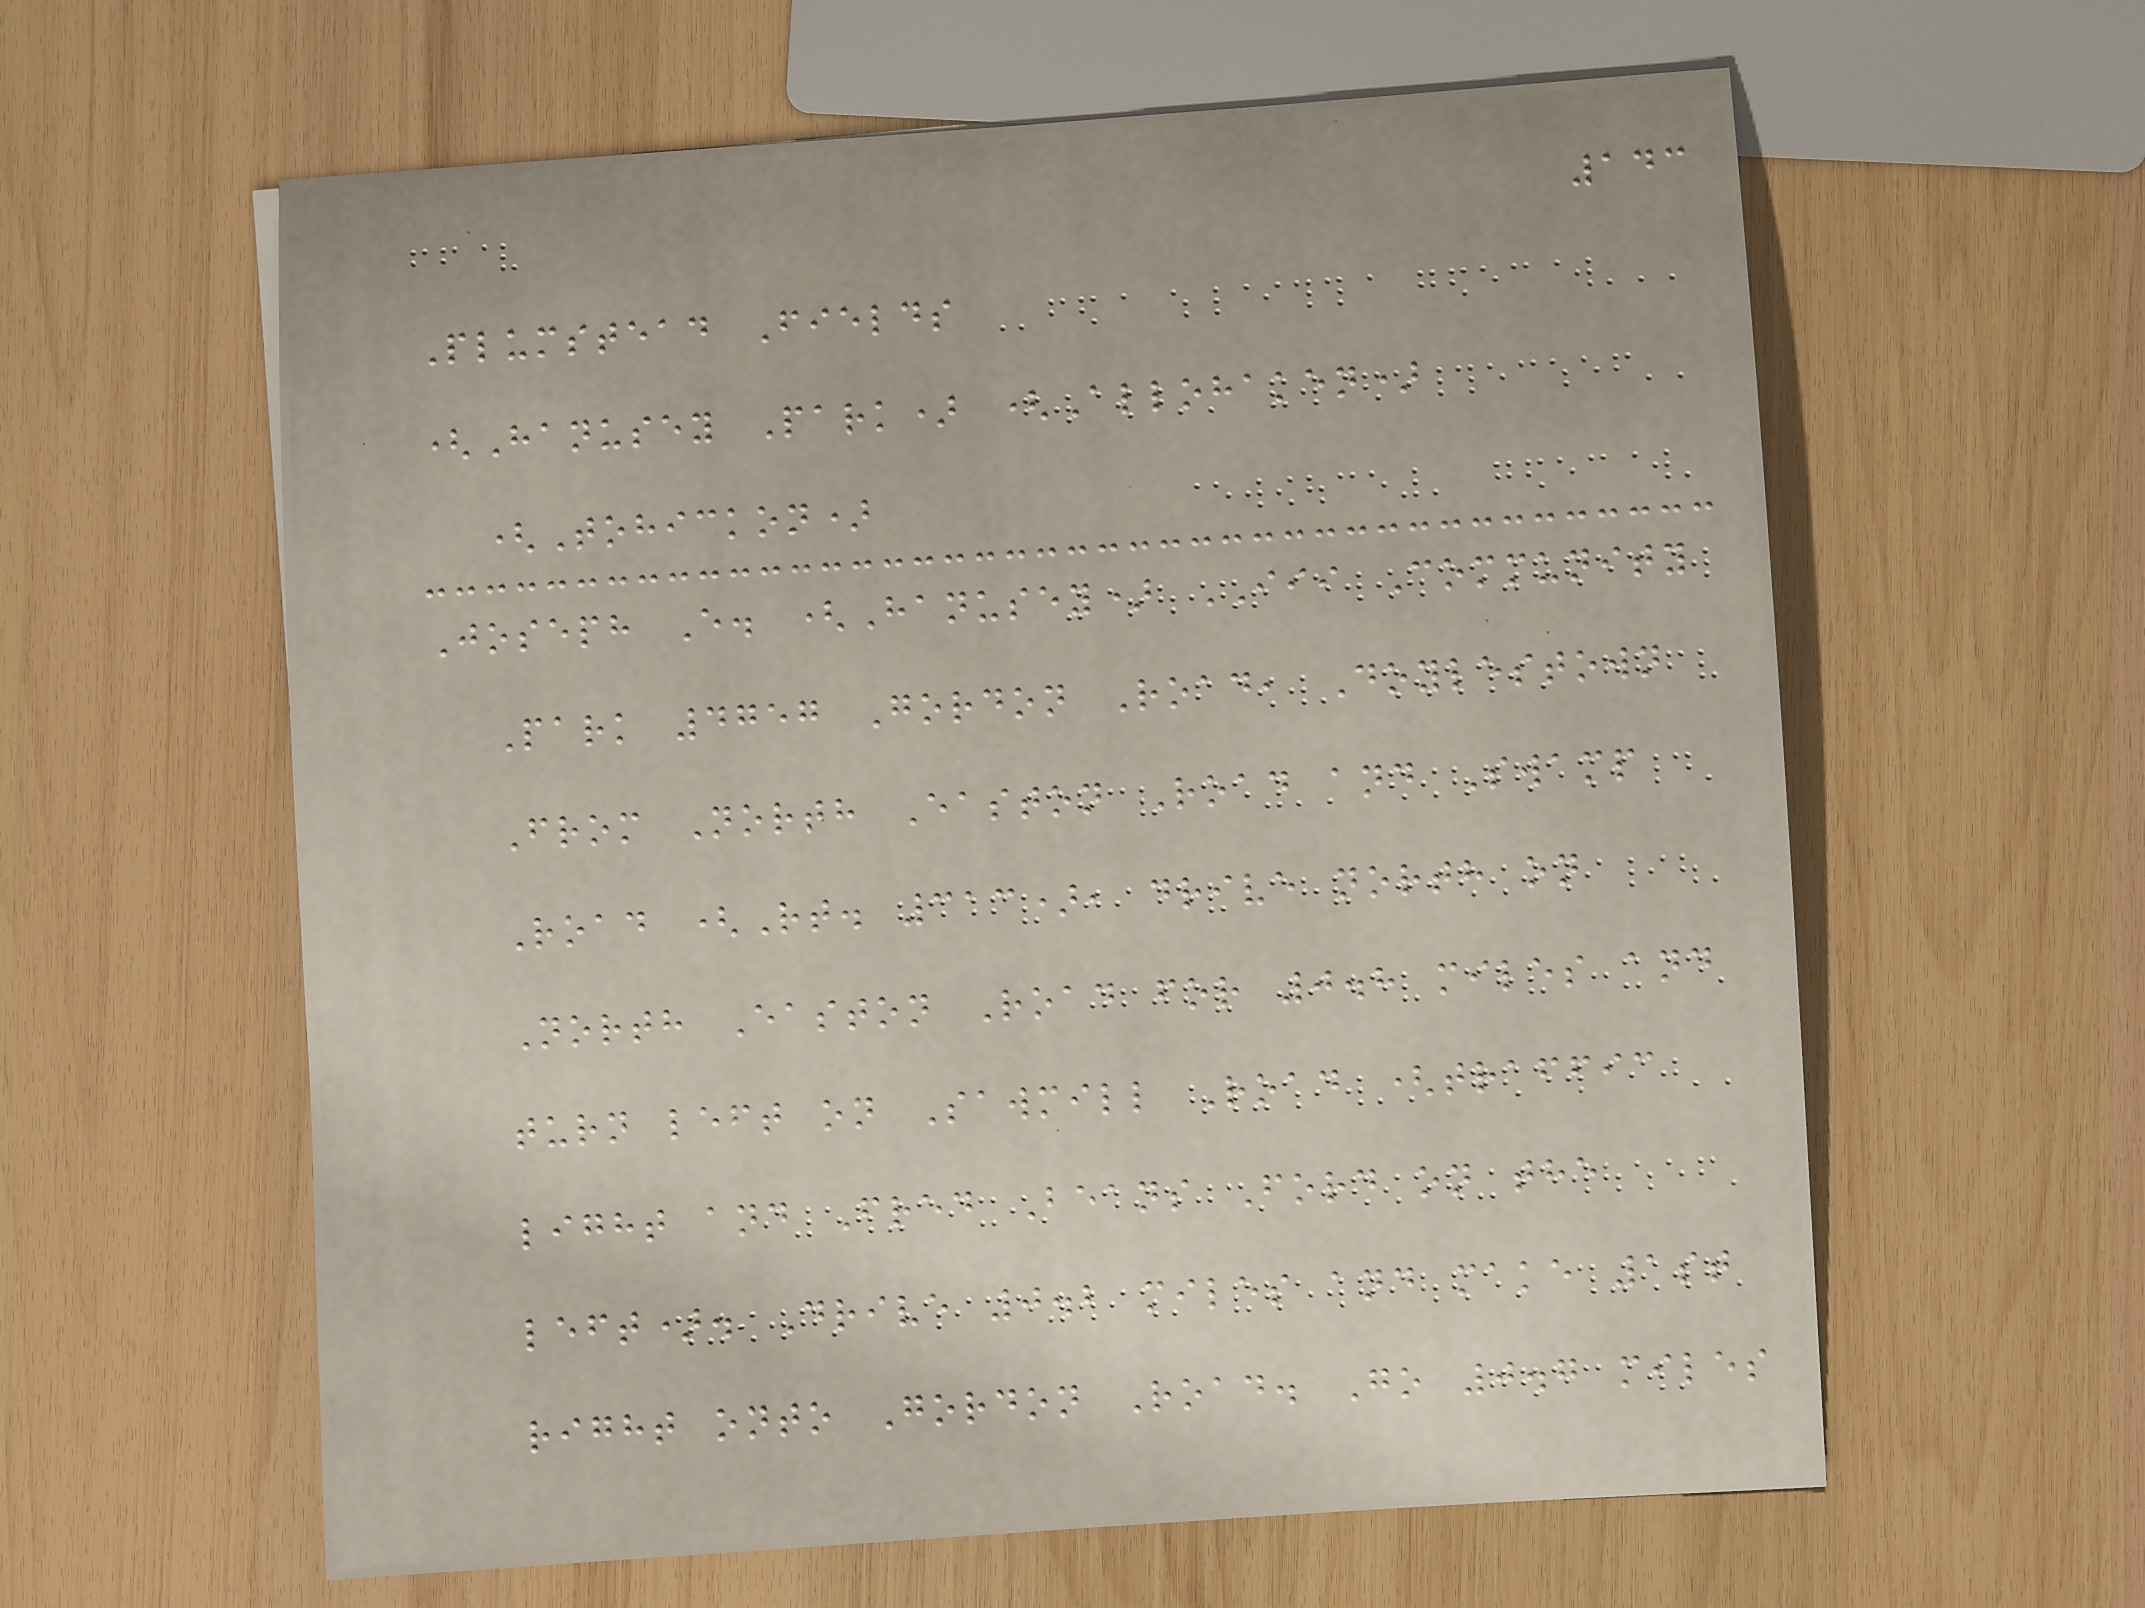143
Plumstead Fields
(Hanusey Park) (Allohaken)
(Tohickon)
Joseph E. (Hanusey) III Community
Park 4757 Gordon Road, Doylestown
From North Easton Road and Swamp
Road (Rt. 313), drive north on
North Easton Road for 0.8 miles and
turn left on Sawmill Road (traffic
light and Fred Beans Ford on the
left). Drive 0.2 miles and make 1st
right onto Gordon Road. Go 0.7 miles
